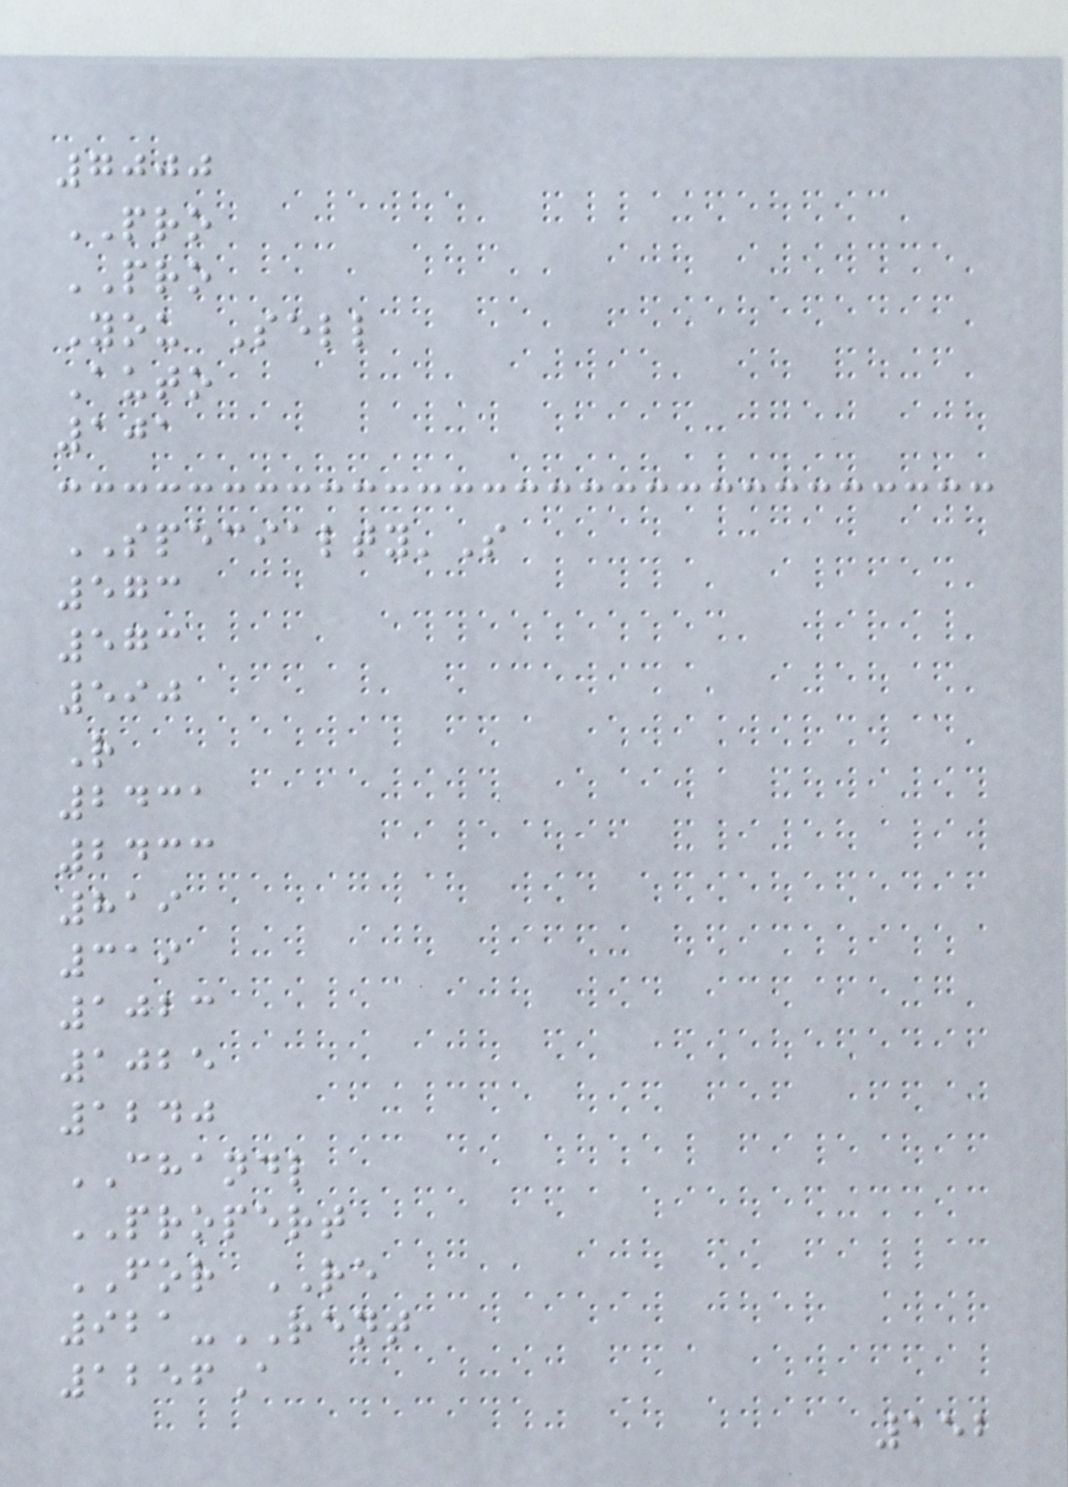7000
PRO
PRO
You Sell
Auto
101
SPECIALTY'S
573
573
590
R
2431
2433
819
319
1023
1025
1240
CHANDL
PROPERT
FOR RE
921-RENT
1256A
152
